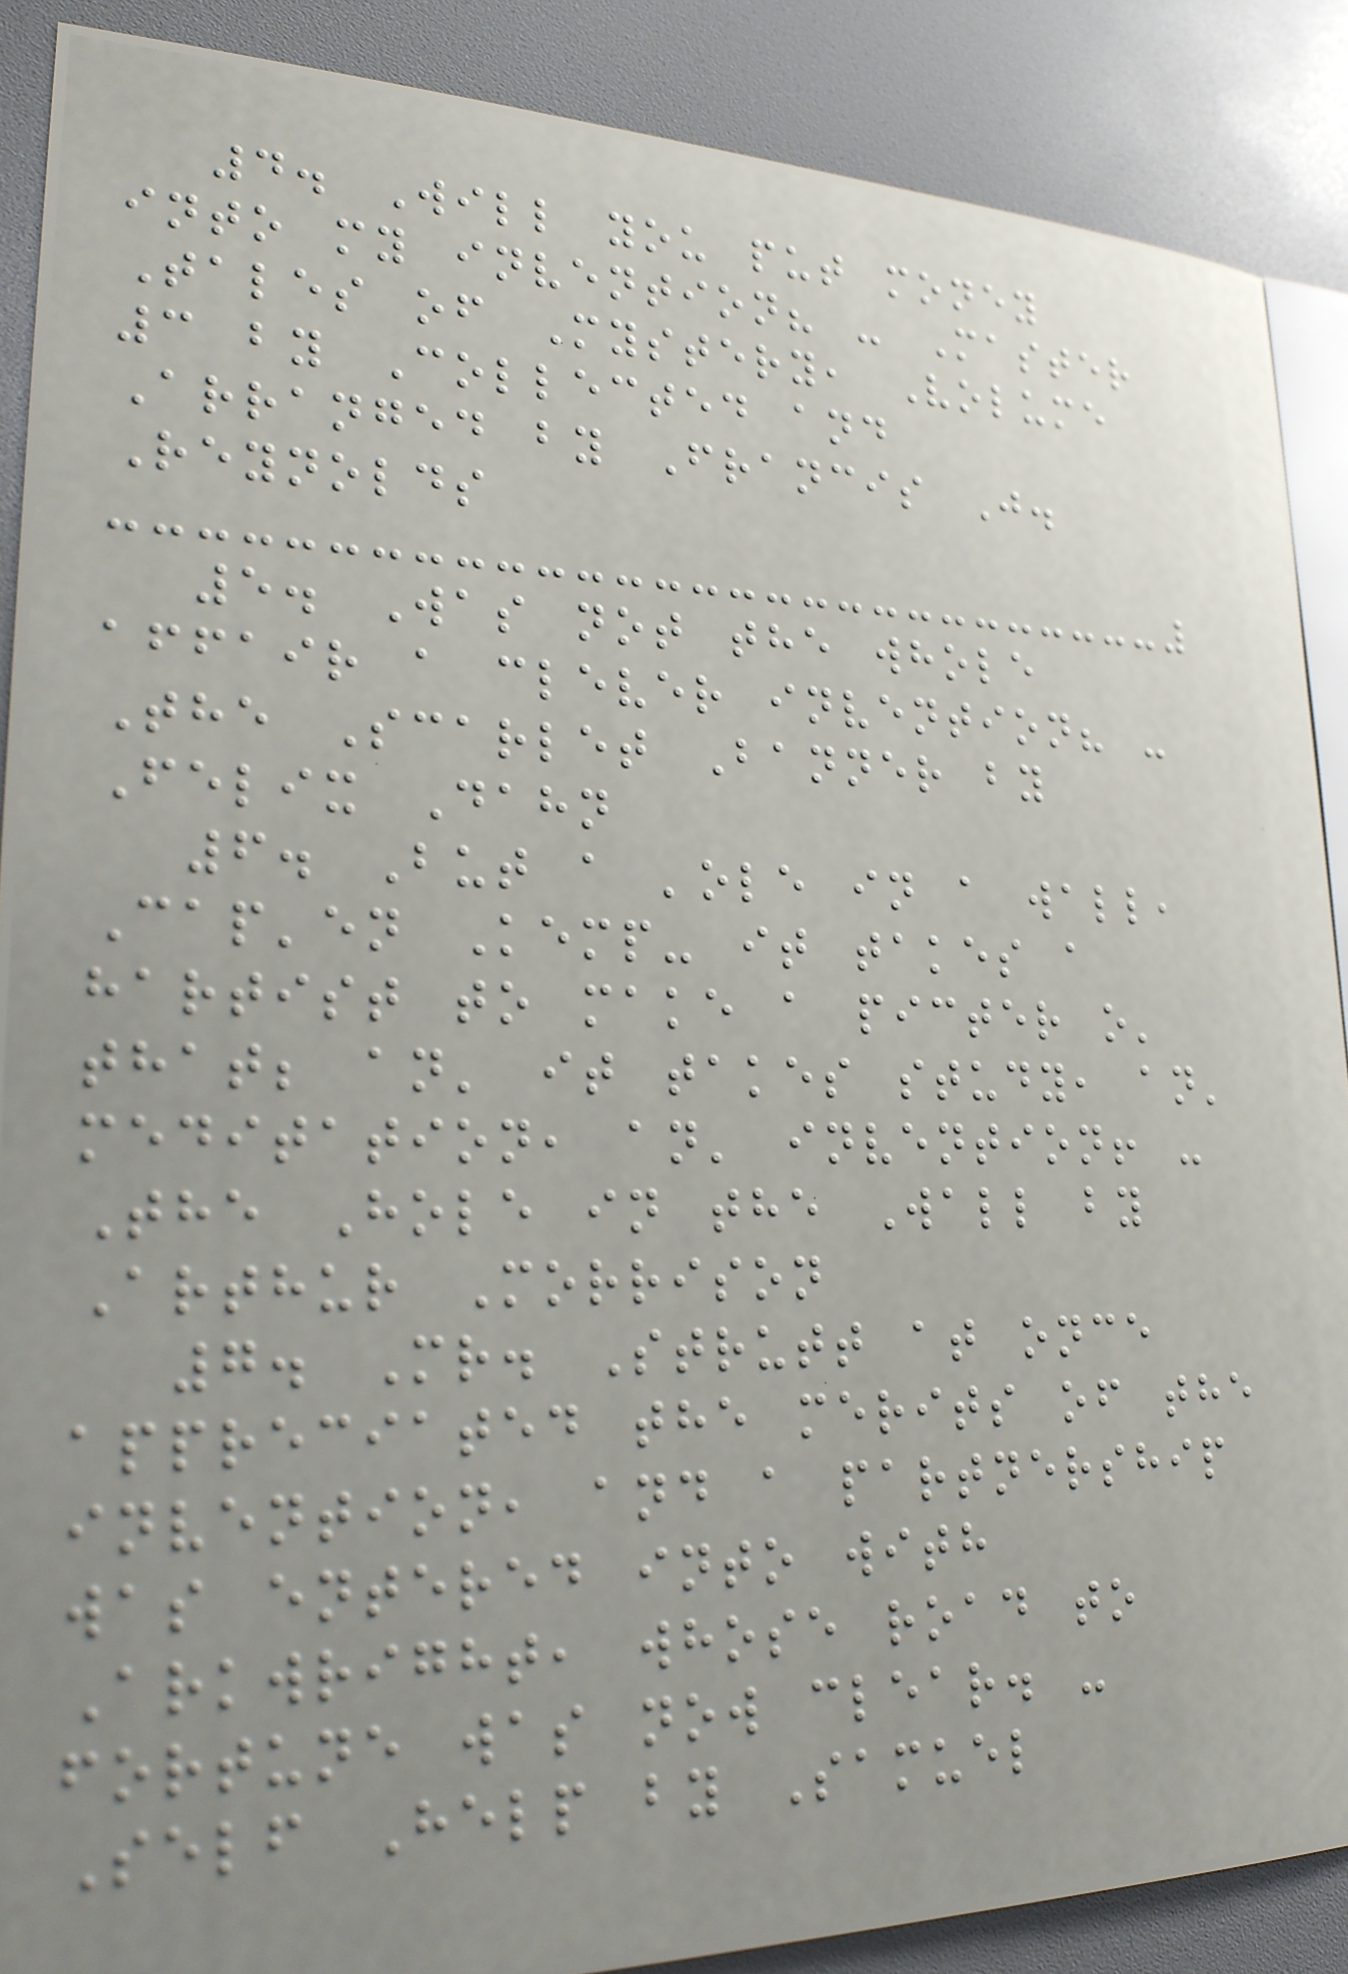4. Will you put money
into my invention? - Master
Tales of Mystery, Volume
3 by Collected and
Arranged by Francis J.
Reynolds
5. Was not the whole
affair a clever invention? -
The Scarlet Banner by
Felix Dahn
6. But a 'ole in a wall,
Cap'en Kemp- it takes a
hartist to make a picter o'
that; an' it takes study, an'
meditation, an' invention! -
The Hole in the Wall by
Arthur Morrison
7. Mr. Strutt at once
appreciated the merits of the
invention, and a partnership
was entered into with
Arkwright, whose road to
fortune was now clear. -
Self Help by Samuel
